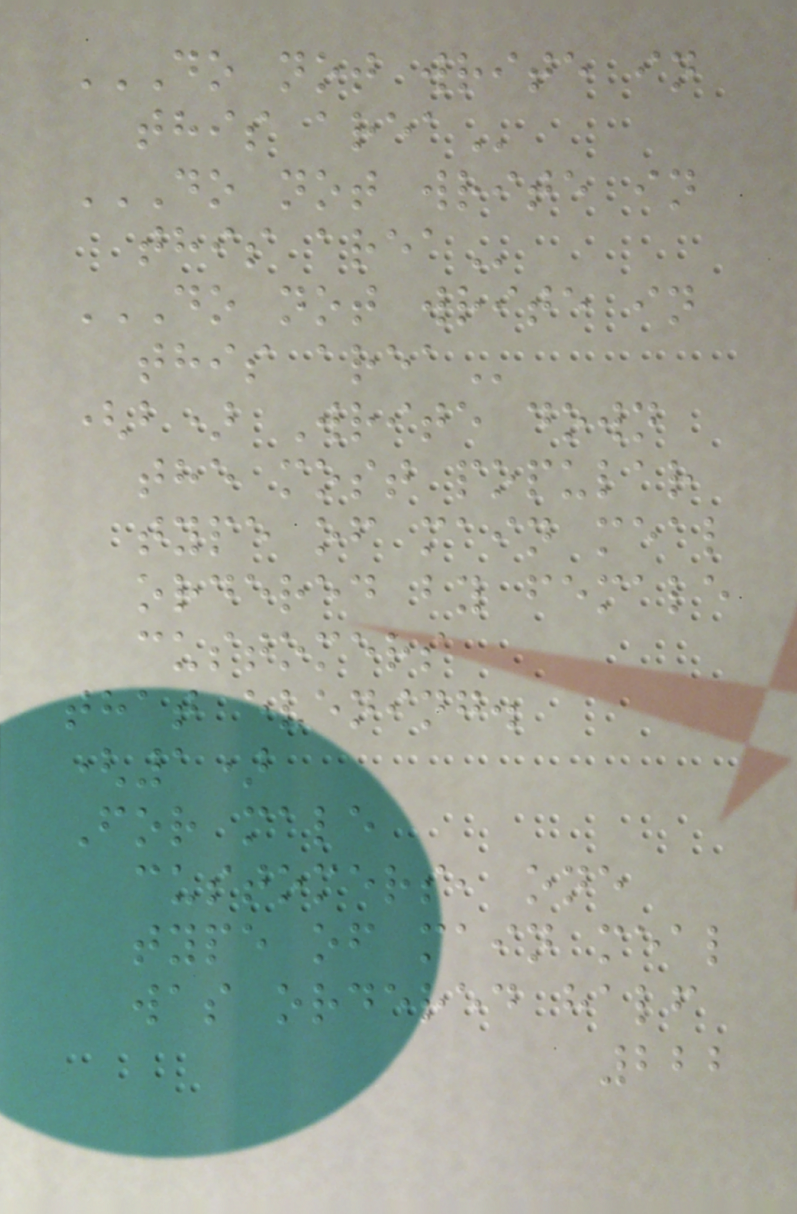DO NOT WRITE IN
THIS AREA
DO NOT WRITE IN
THIS AREA
DO NOT WRITE IN
THIS AREA
(b) Write down
the most popular
type of main meal
ordered by female
customers
that evening.
(1)
For male
customers, one
type of main meal
was ordered half
222
